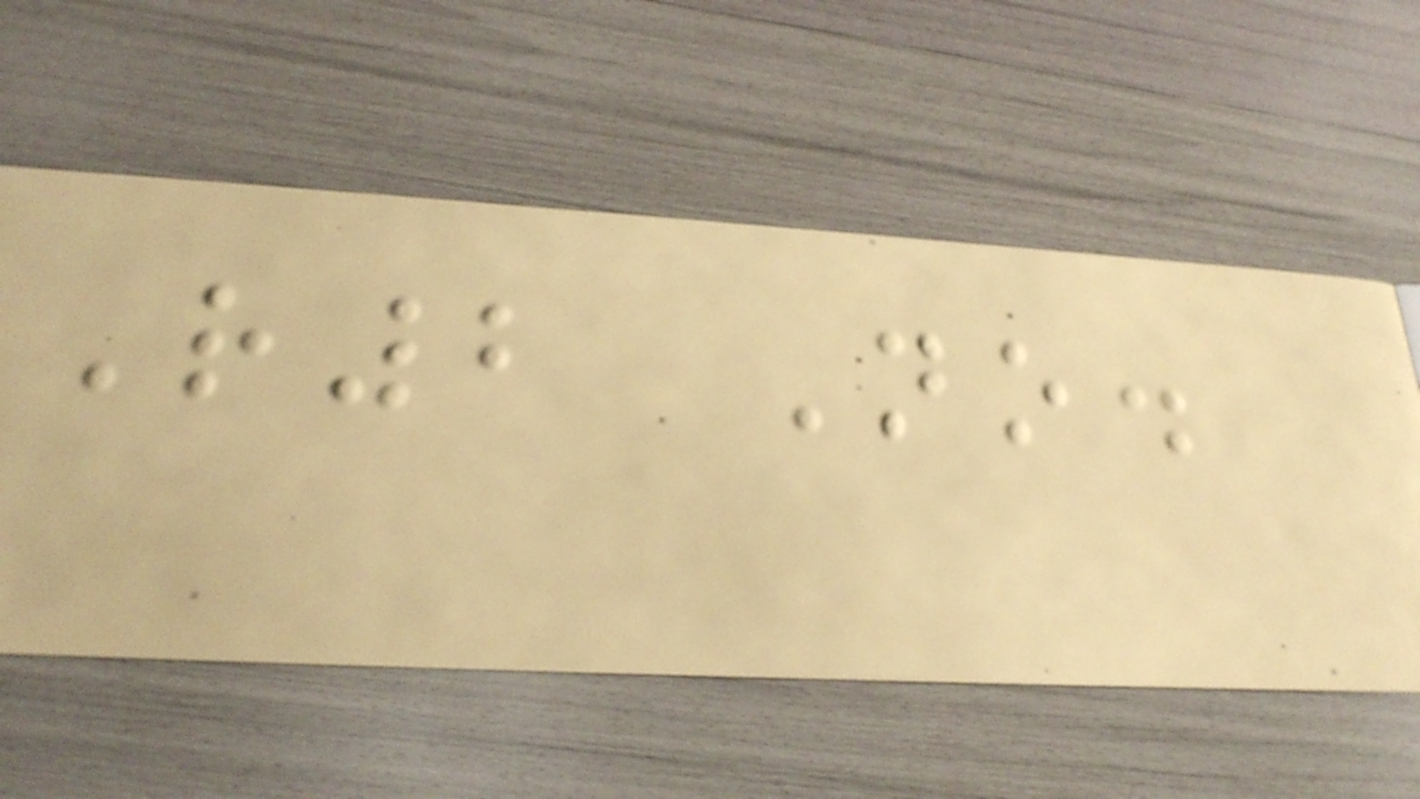R2 No.
